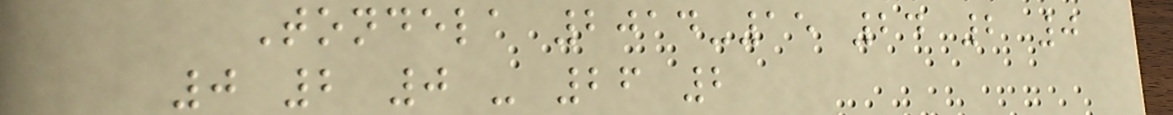Tondela 2014-15 24 2 0
0 2 0 - 26 2
